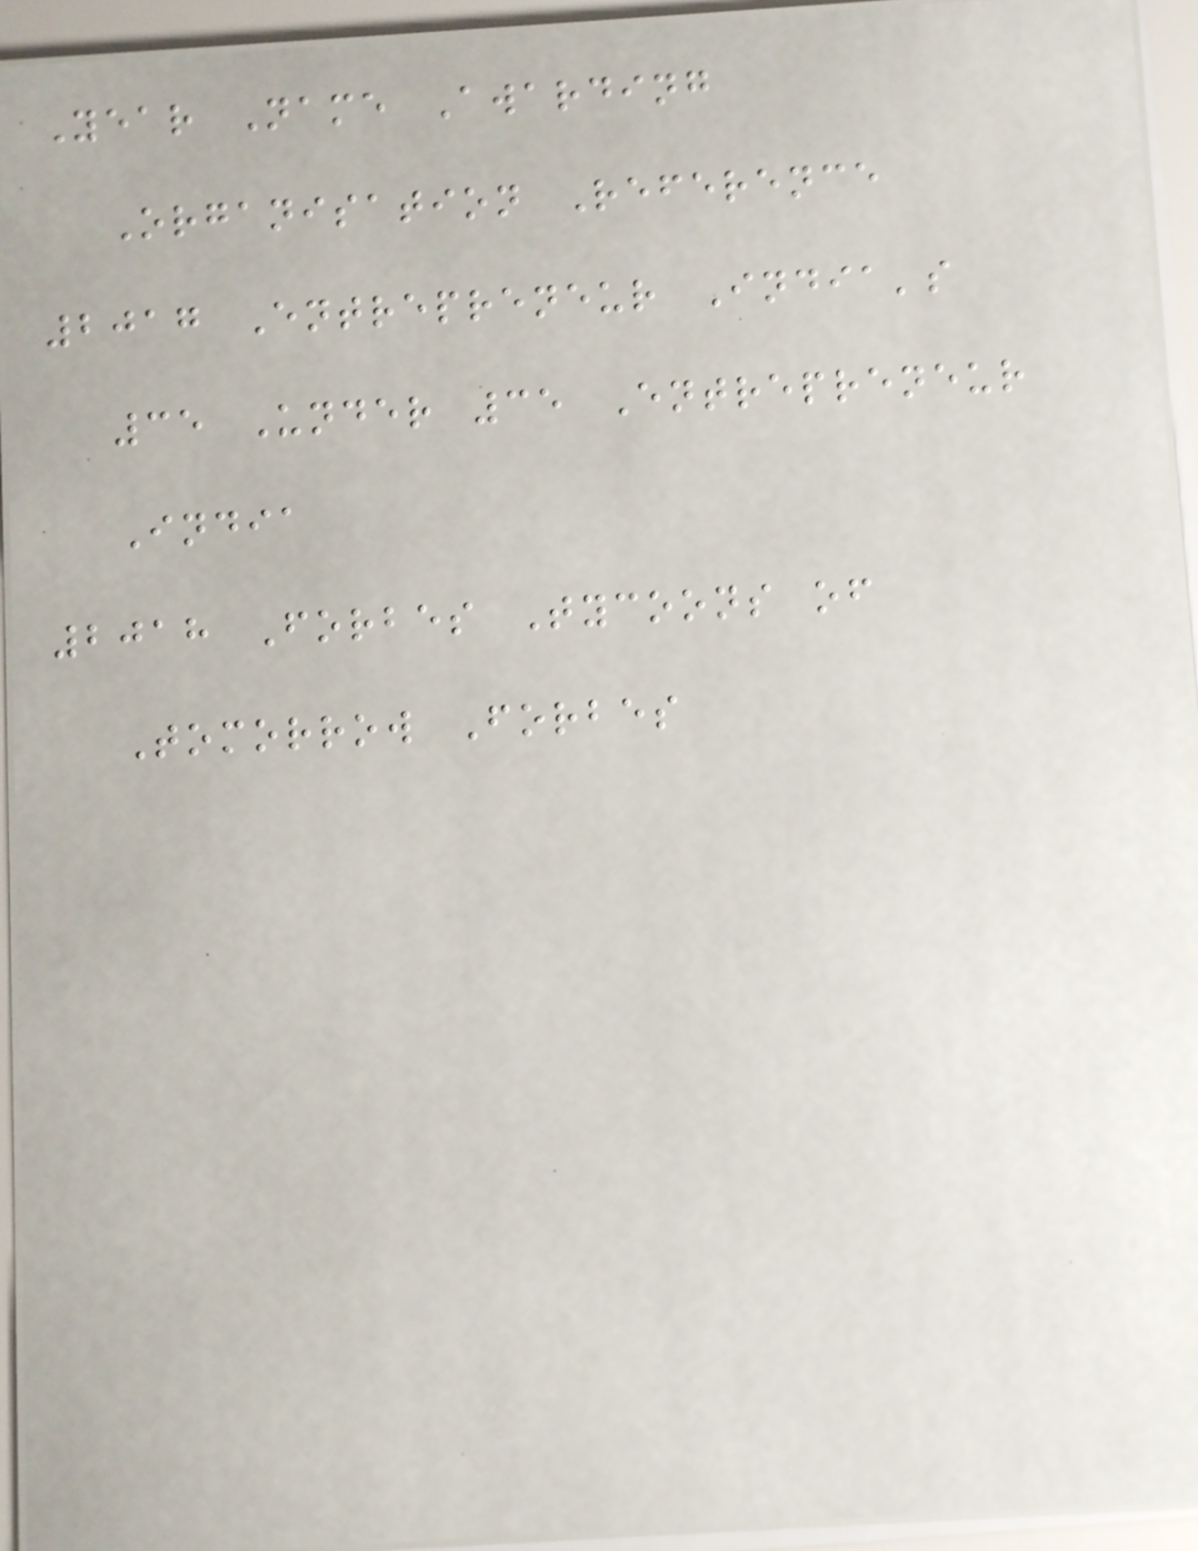Year Name Awarding
Organisation Reference
2017 Entrepreneur India's
35 Under 35 Entrepreneur
India
2018 Forbes Tycoons of
Tomorrow Forbes
